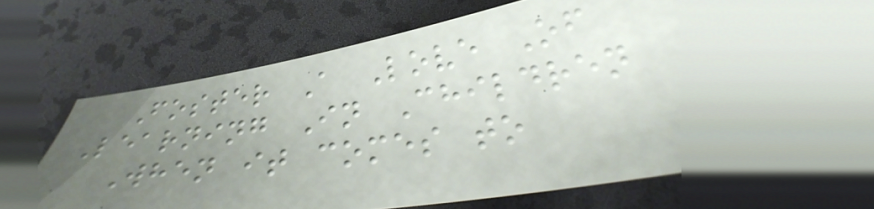Foster A Love Of
Learning In Children
When it comes to
